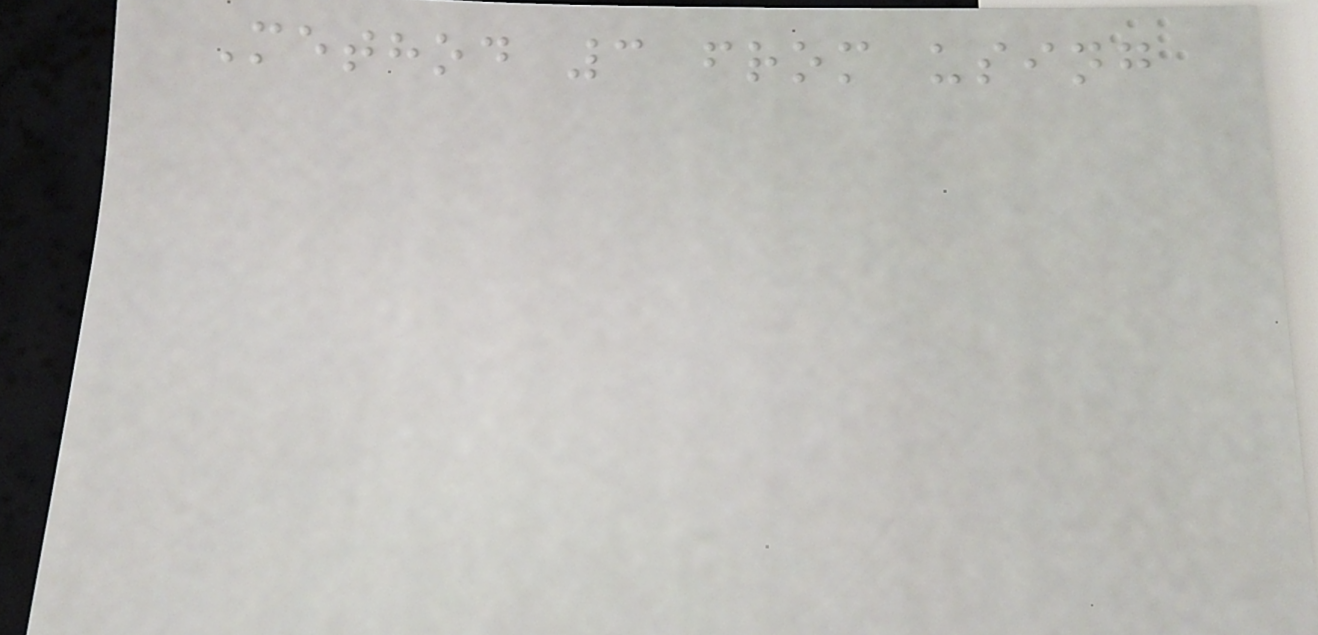Method 3 from using
